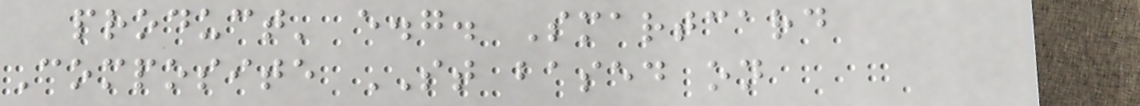product' e.g. Smartcard
Composite ST based on
